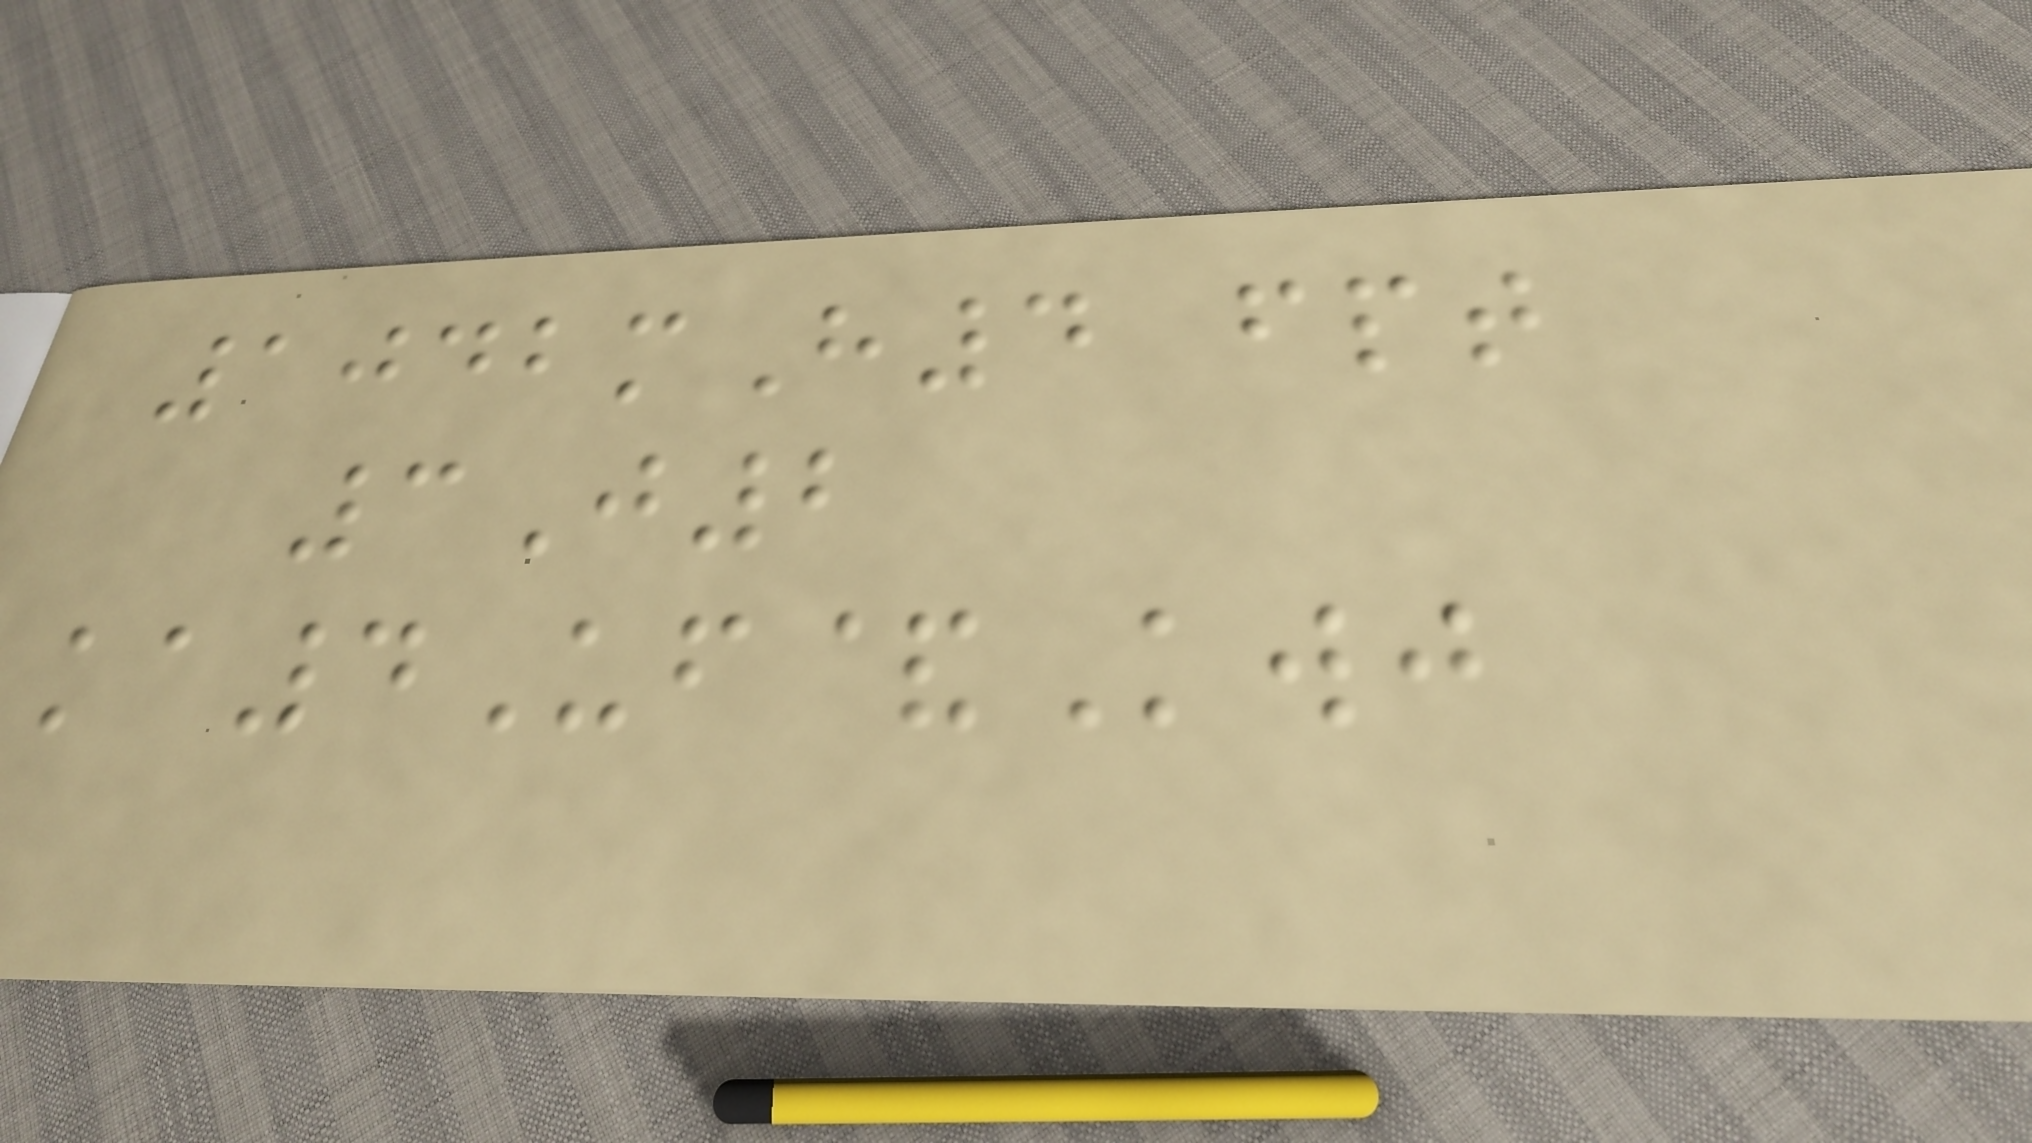1042mH4 fpt
3J2
ka4Uf&Kwj
